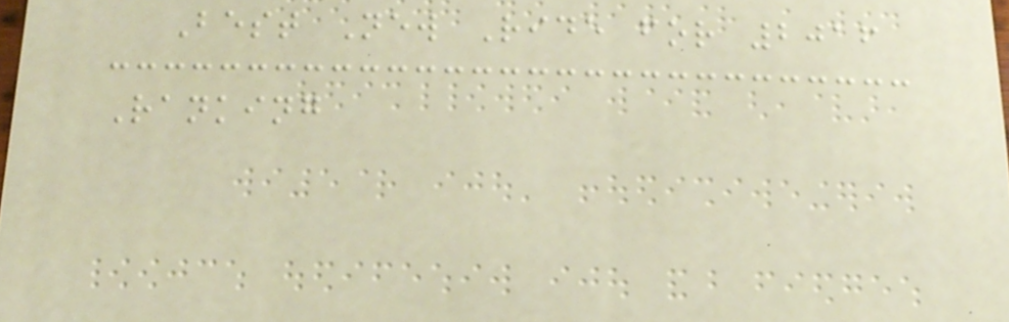Best New Ride for 2016
Ranking
